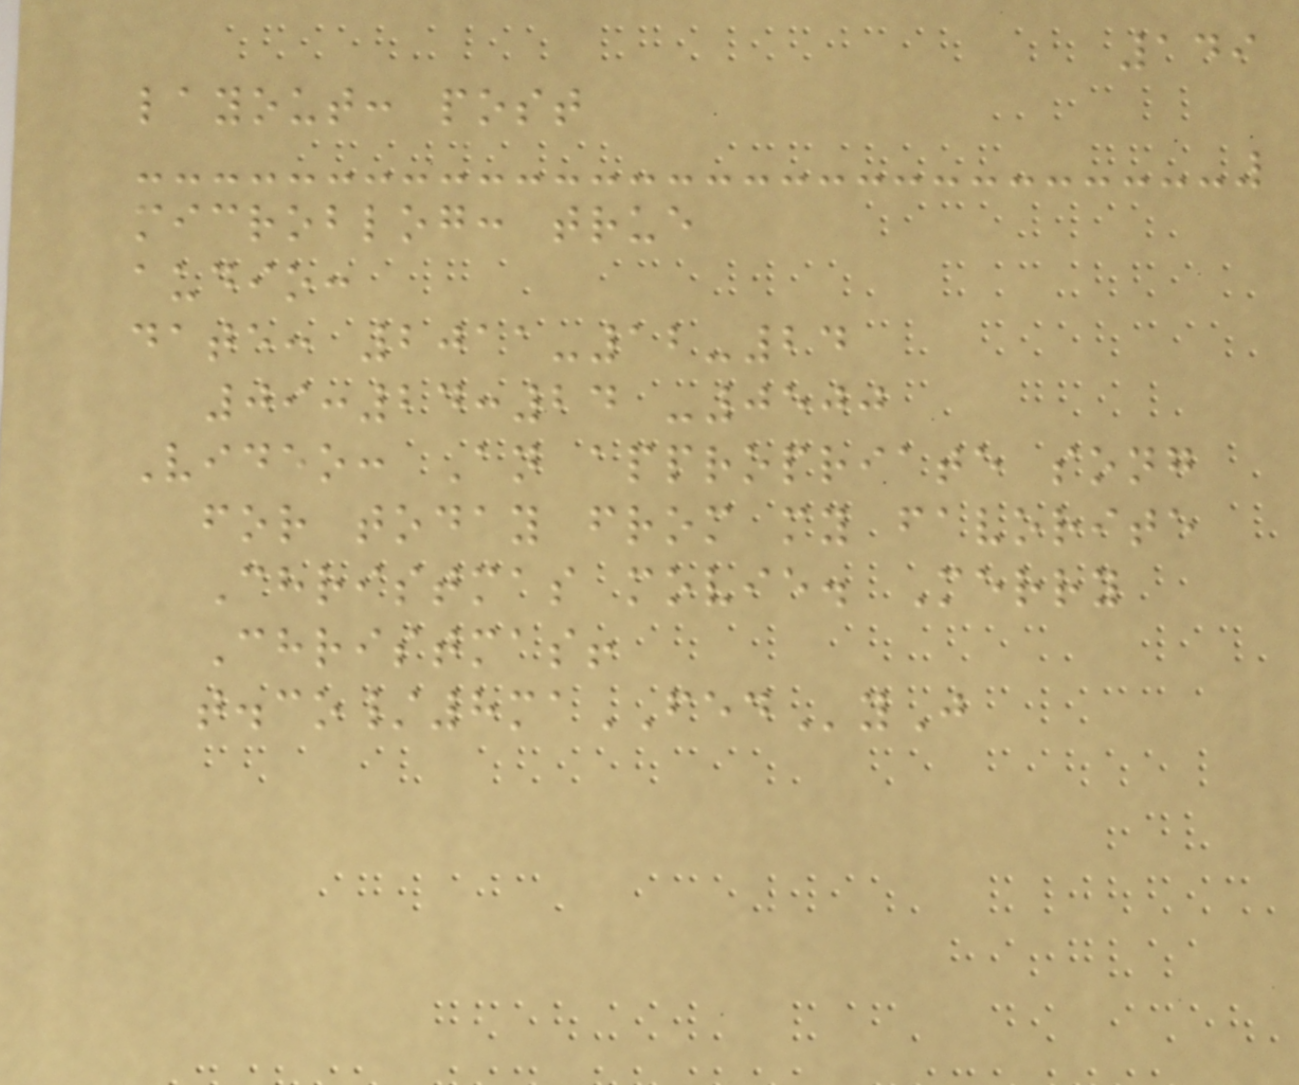149
layout: post
microblog: true
audio:
date: 2011-12-24
09:24:24 -0500
Video: An appropriate song
for today from my favorite
Christmas movie. Merry
Christmas!
t.co/8maFEDyJ
